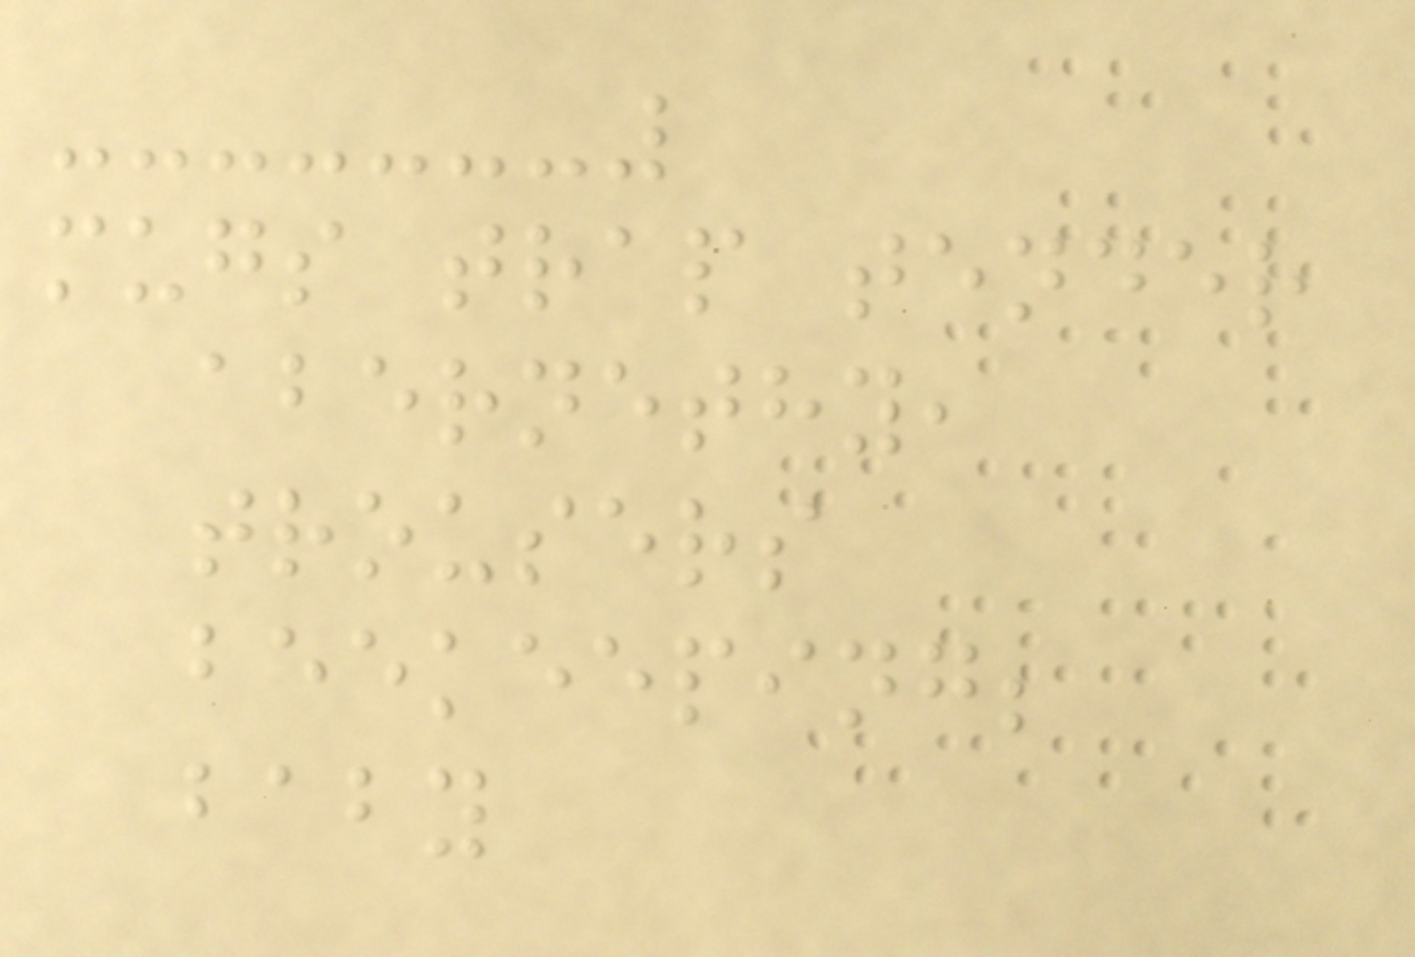mugs trap tender
abernethy,
trousers
beekeeping;
baby
